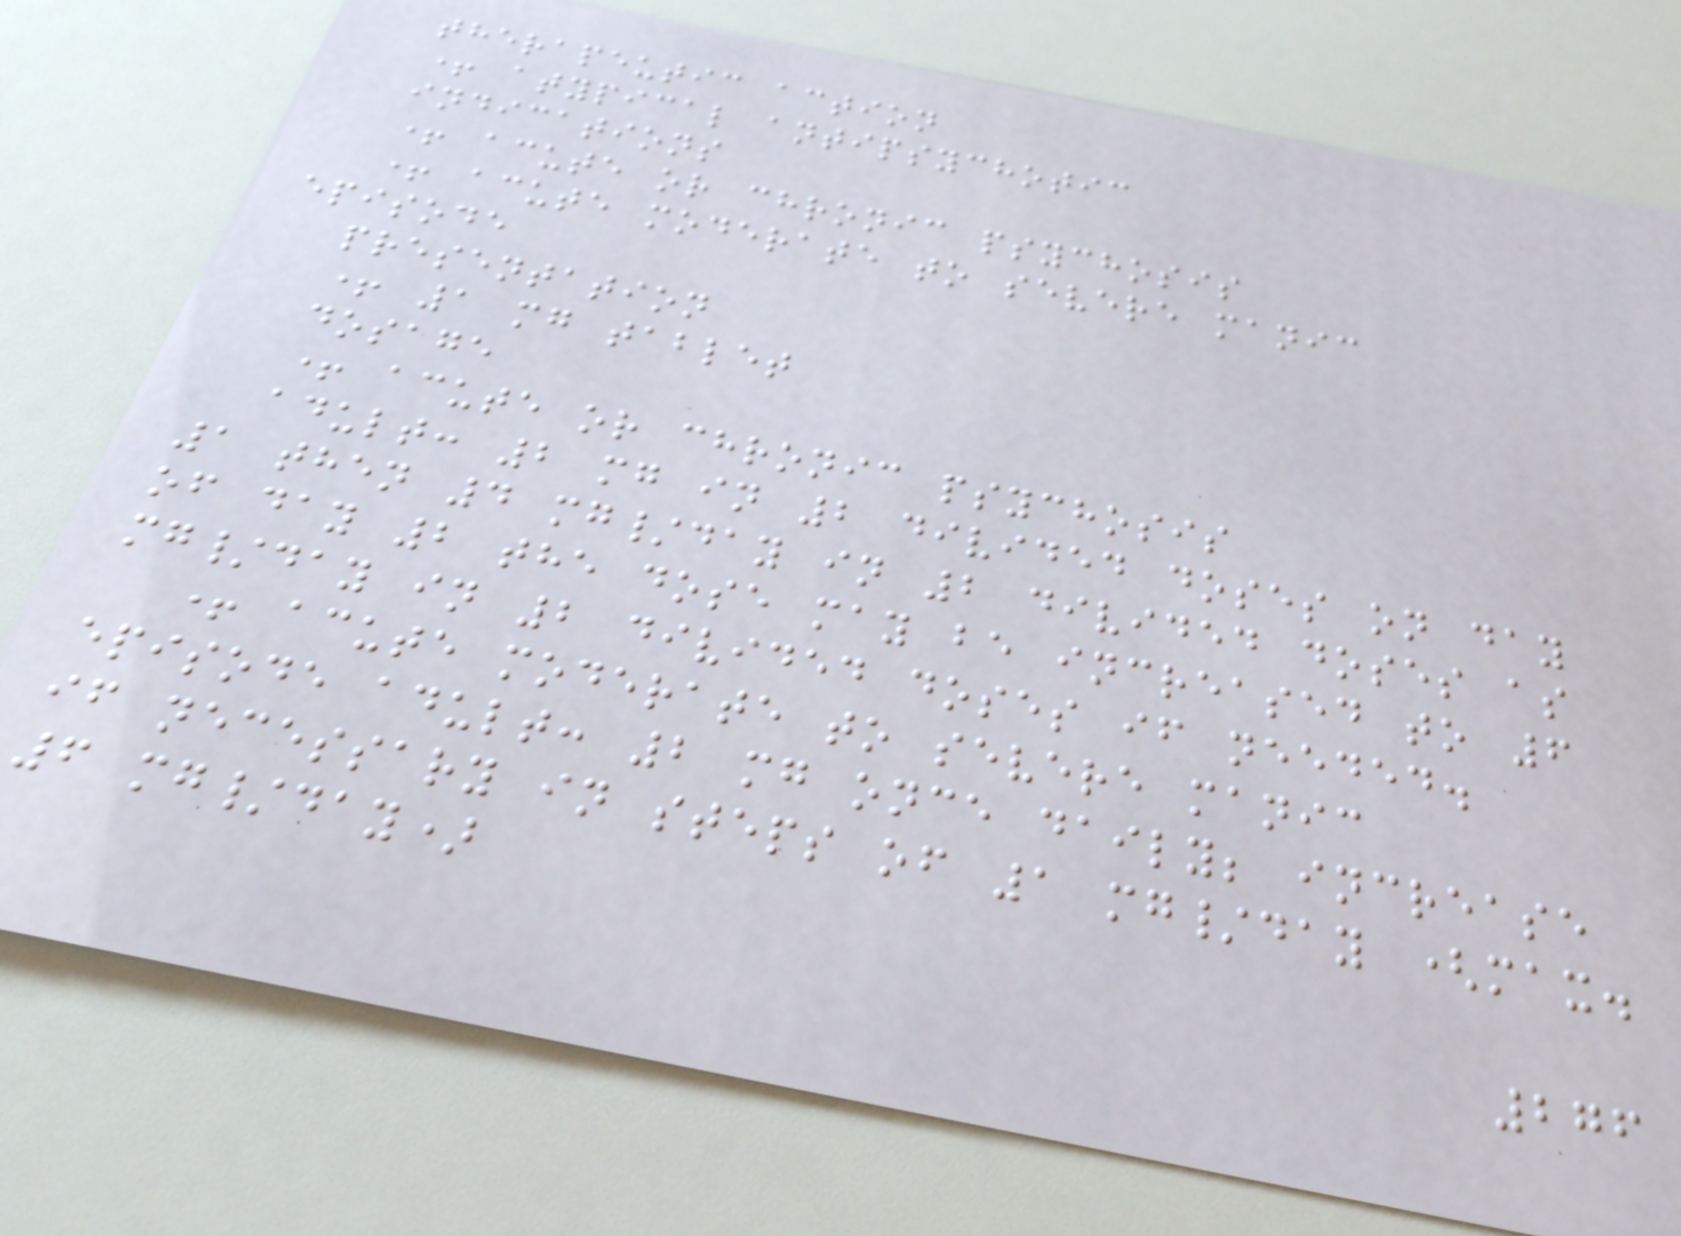therapeutic action
+ atypical antipsychotic
indications
+ acute or chronic psychosis
+ acute moderate to severe manic
episode
presentation
+ 1 mg tablet
dosage
+ acute or chronic psychosis
adult: 2 mg in 2 divided doses on day
1 then 4 mg/day in 2 divided doses as
of day 2 the dose may be increased to 6
mg/day in 2 divided doses if needed.
+ acute moderate to severe manic
episode adult: 2 mg once daily; increase
if necessary in steps of 1 mg/day (max.
6 mg/day)
276
